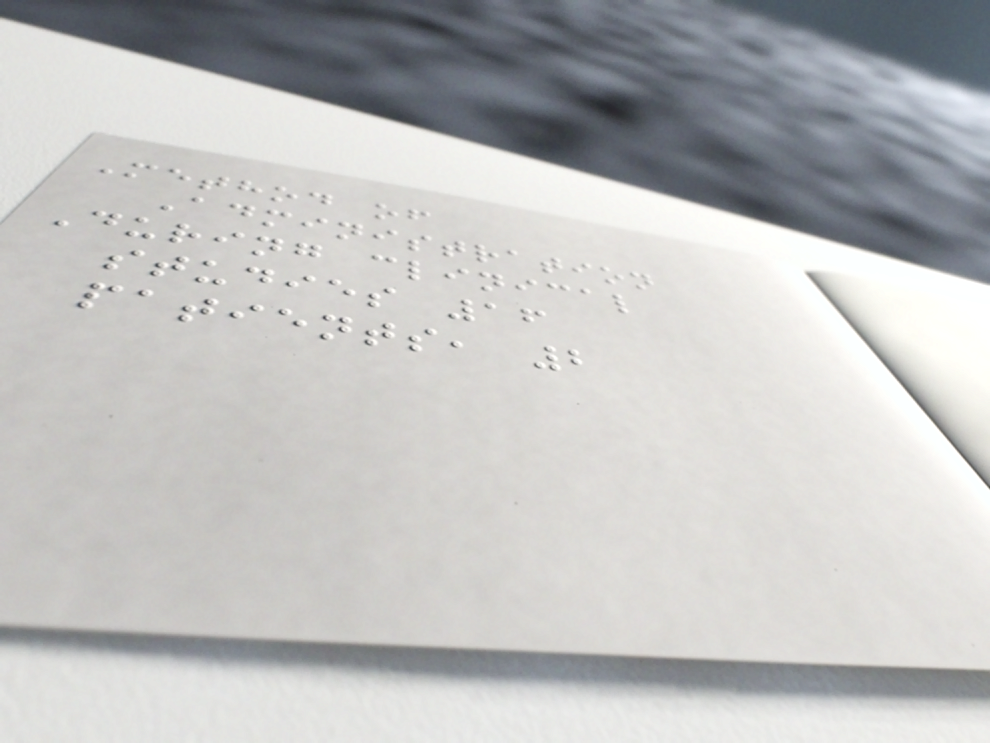Method of
Administration
During clinical
studies 16
patients, 2
